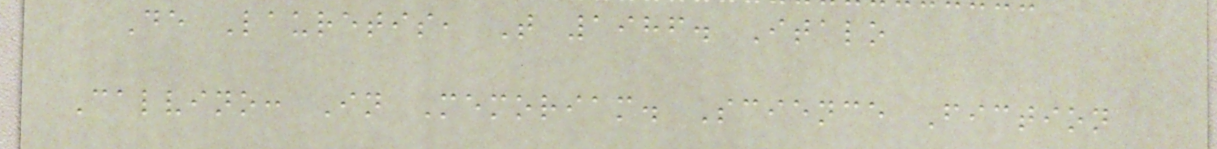De Lauretis, T 1986. Italo
Calvino: In Memoriam. Science Fiction
